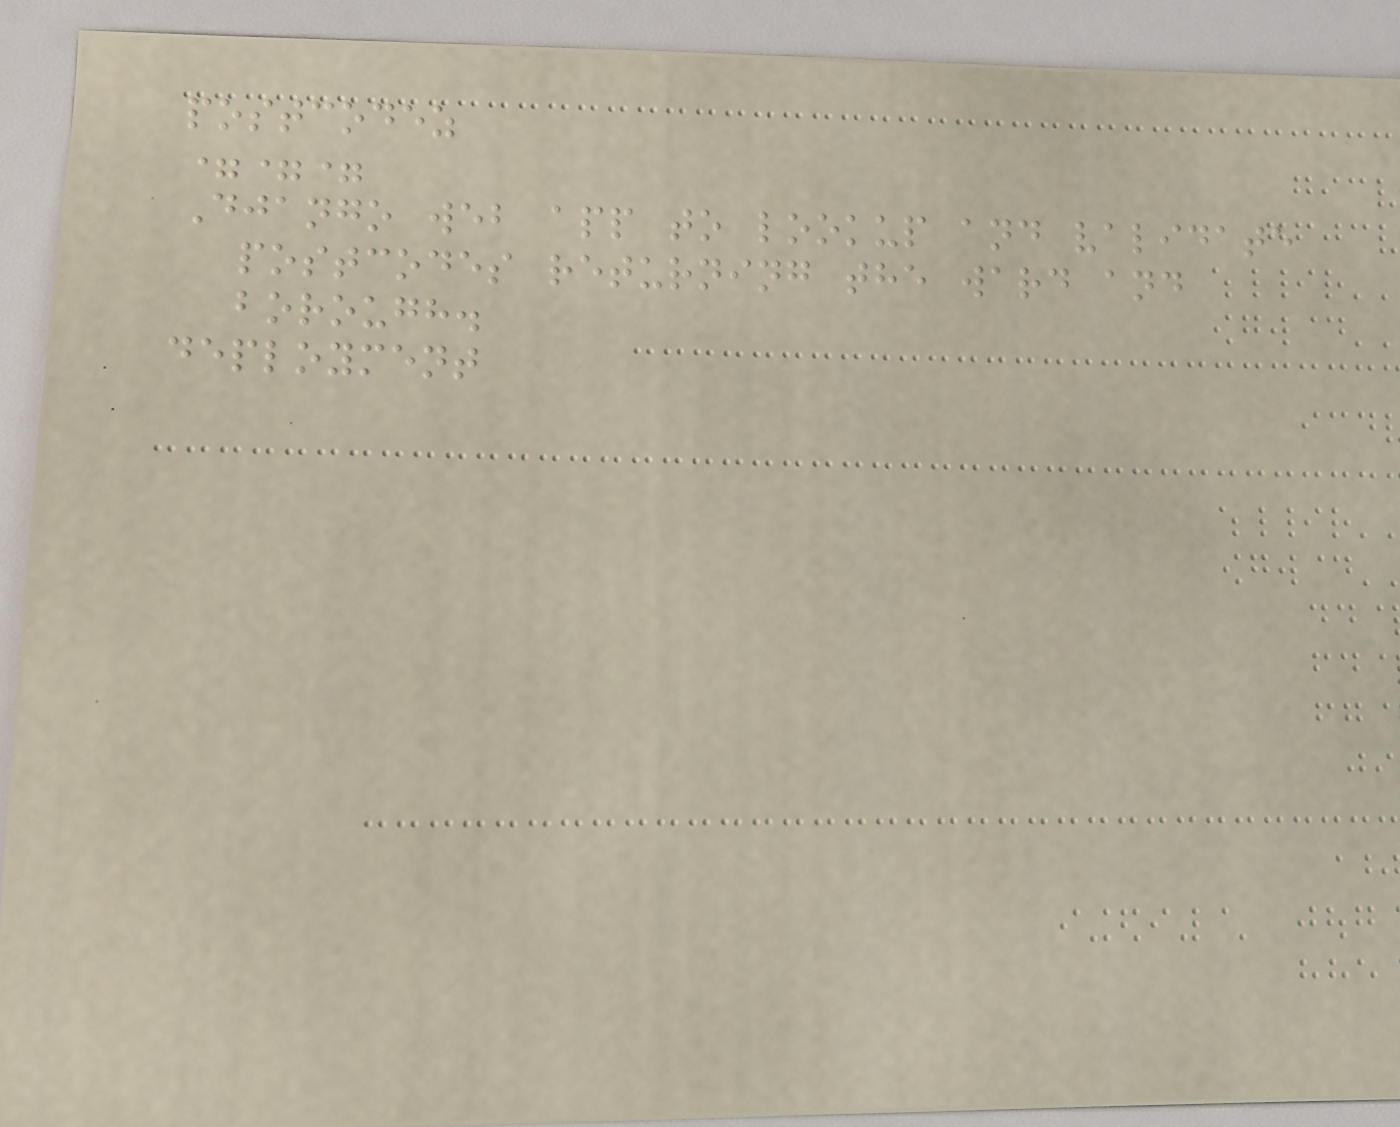postcodez
===
Django web app to lookup and validate
postcodes returning the ward and
borough.
deployment
